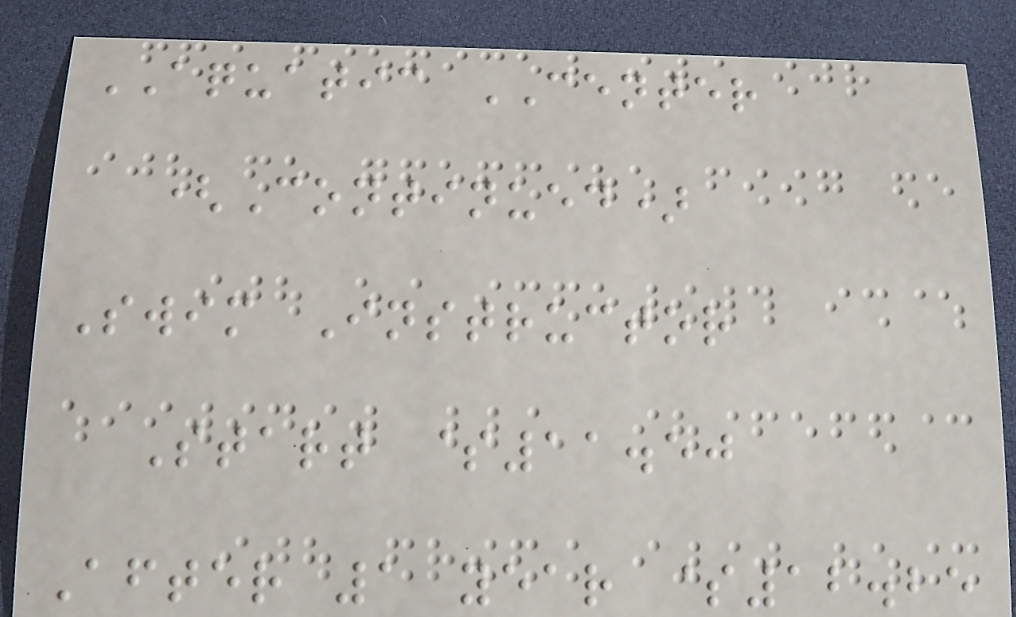AQUATIC CENTER
(Continued)
Swim Instructor
Start $11.50
After 1 year $12.25
